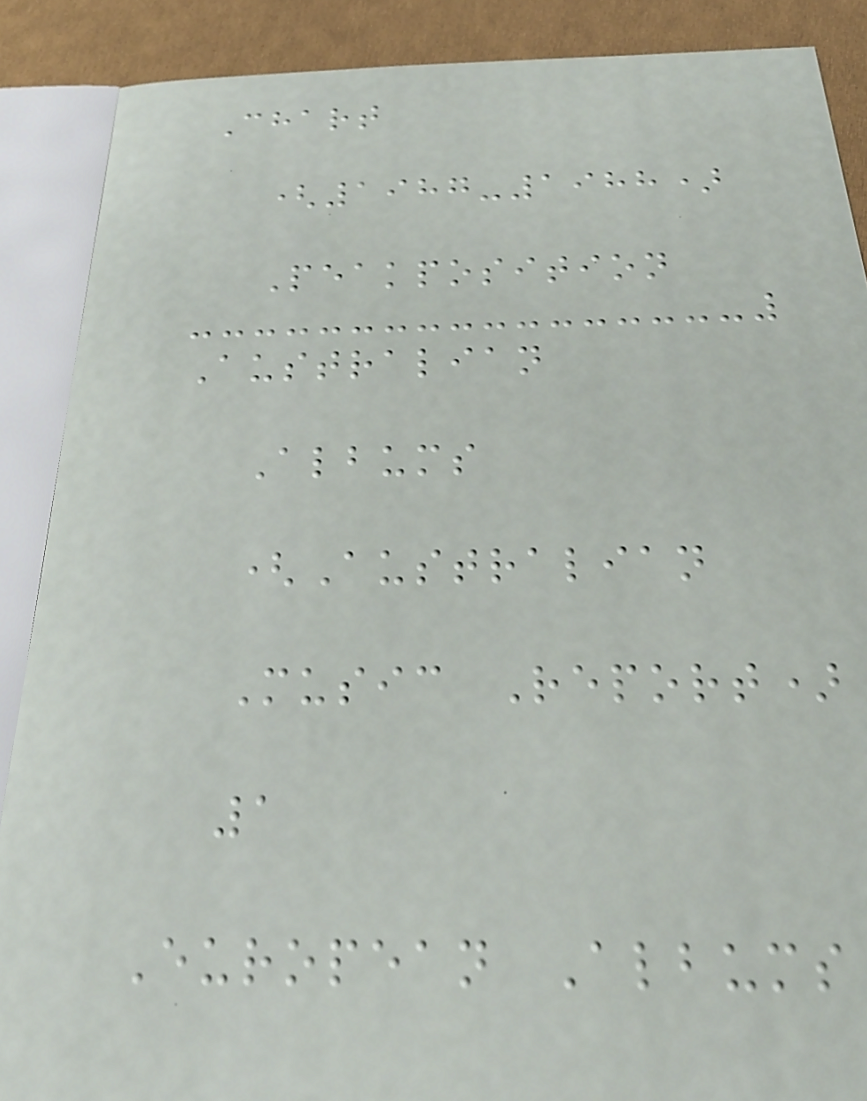Chart
(1987-1988)
Peakposition
Australian
Albums
(Australian
Music Report)
1
European Albums
